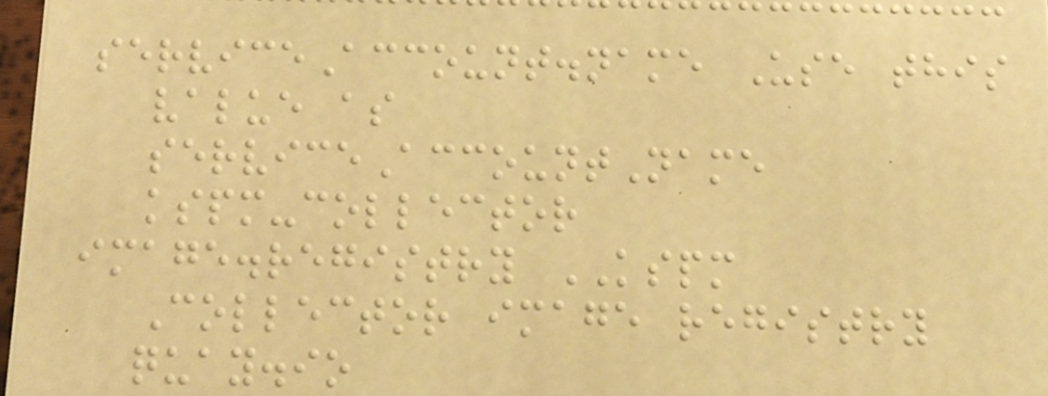serviceAccount.name Use this
value as
serviceAccountName
kspm-collector
image.registry KSPM
Collector image registry
quay.io
